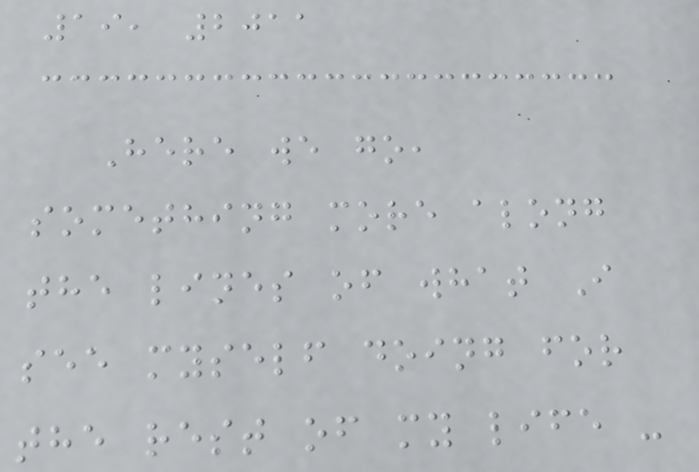19, 2011
Here we go,
something more along
the lines of what I
see myself doing for
the rest of my life -
